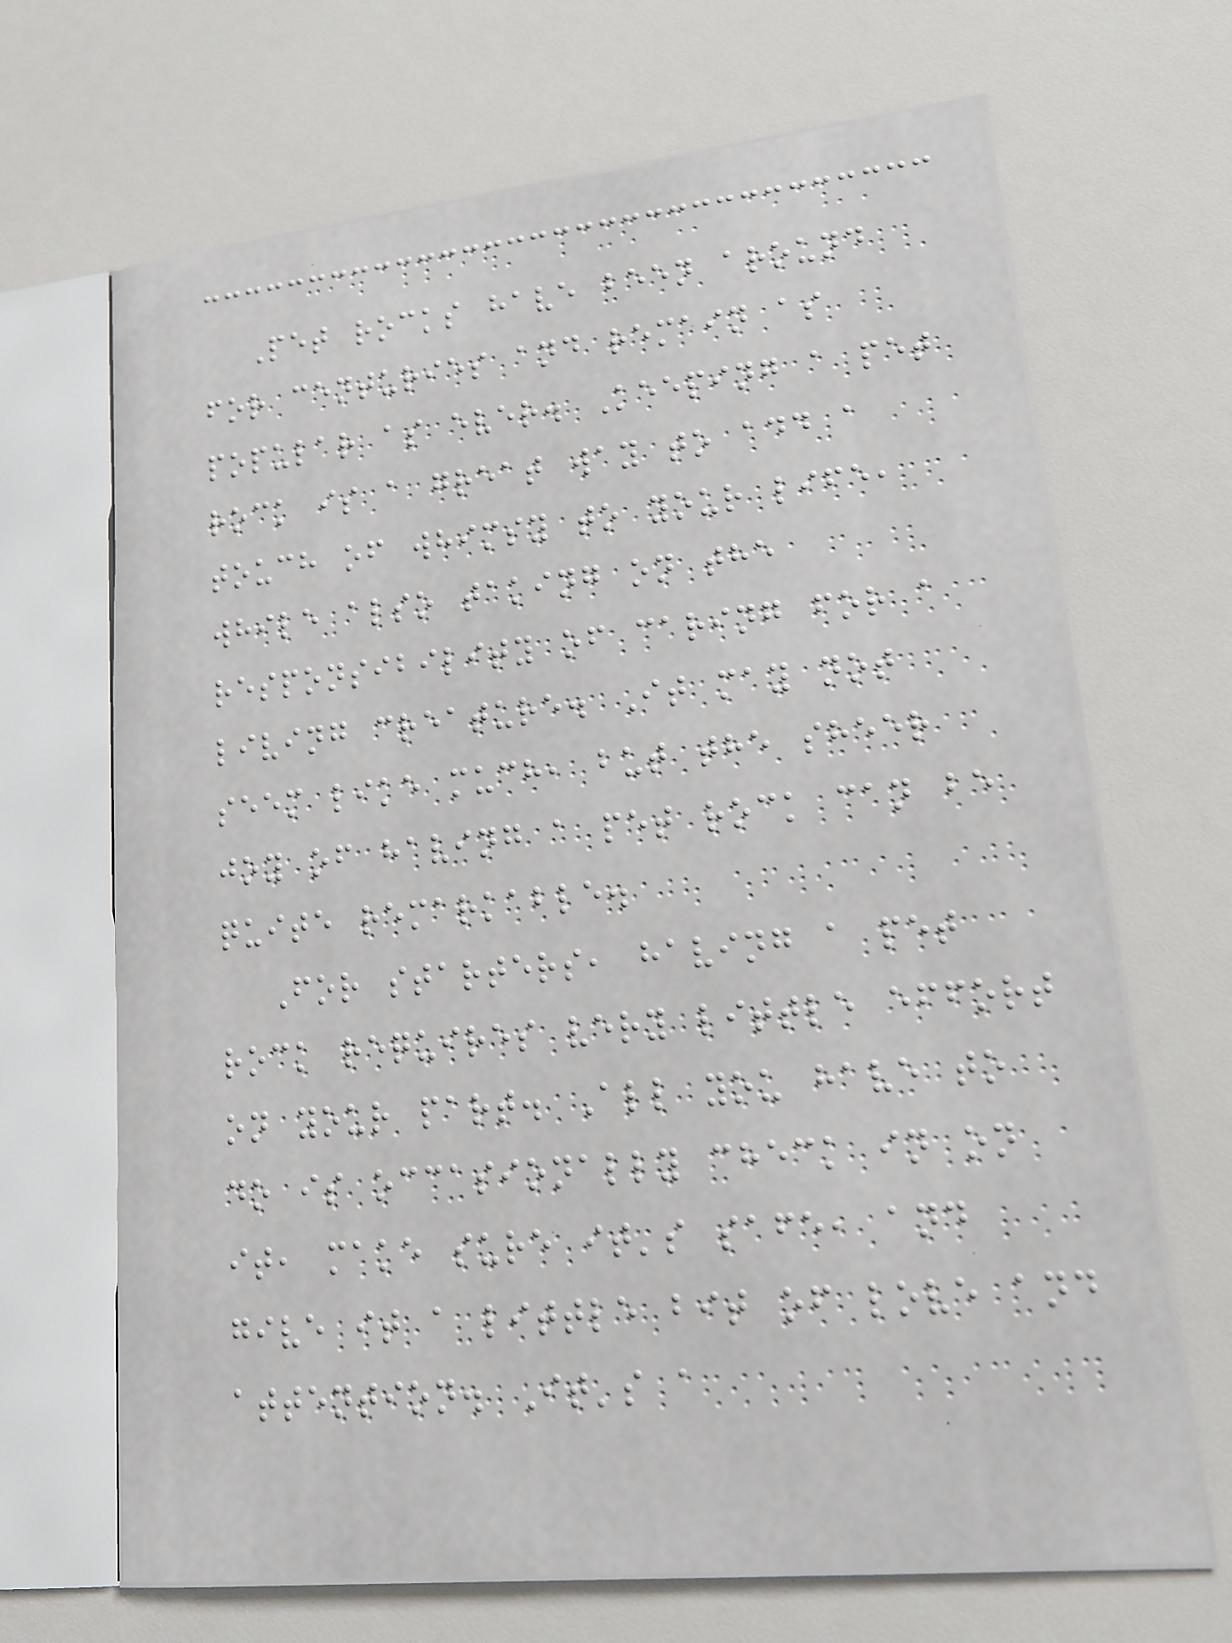Pet rocks have been around
for centuries and remain as
popular as ever. Keeping a pet
rock is a great way to add a
touch of whimsy to your life,
while also taking on the
responsibility of caring for a
living creature. It may not
seem like much, but the sheer
joy of having a pet rock can be
quite remarkable.
For starters, having a pet
rock requires very little effort
on your part. All you have to
do is occasionally check in on
it, make sure it's safe, and
give it a little bit of love and
attention. It's a
